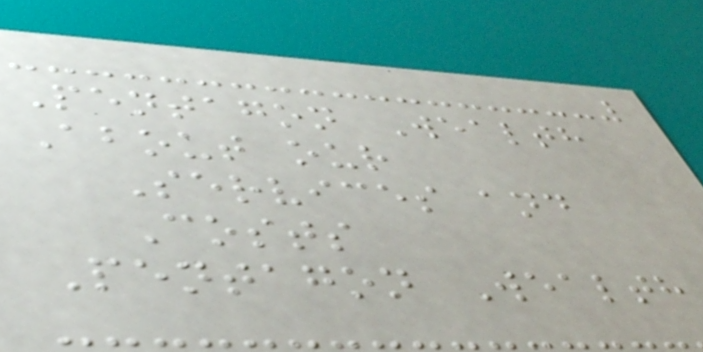Pentagon Wealth
About our
Services and
Costs
Pentagon Wealth
